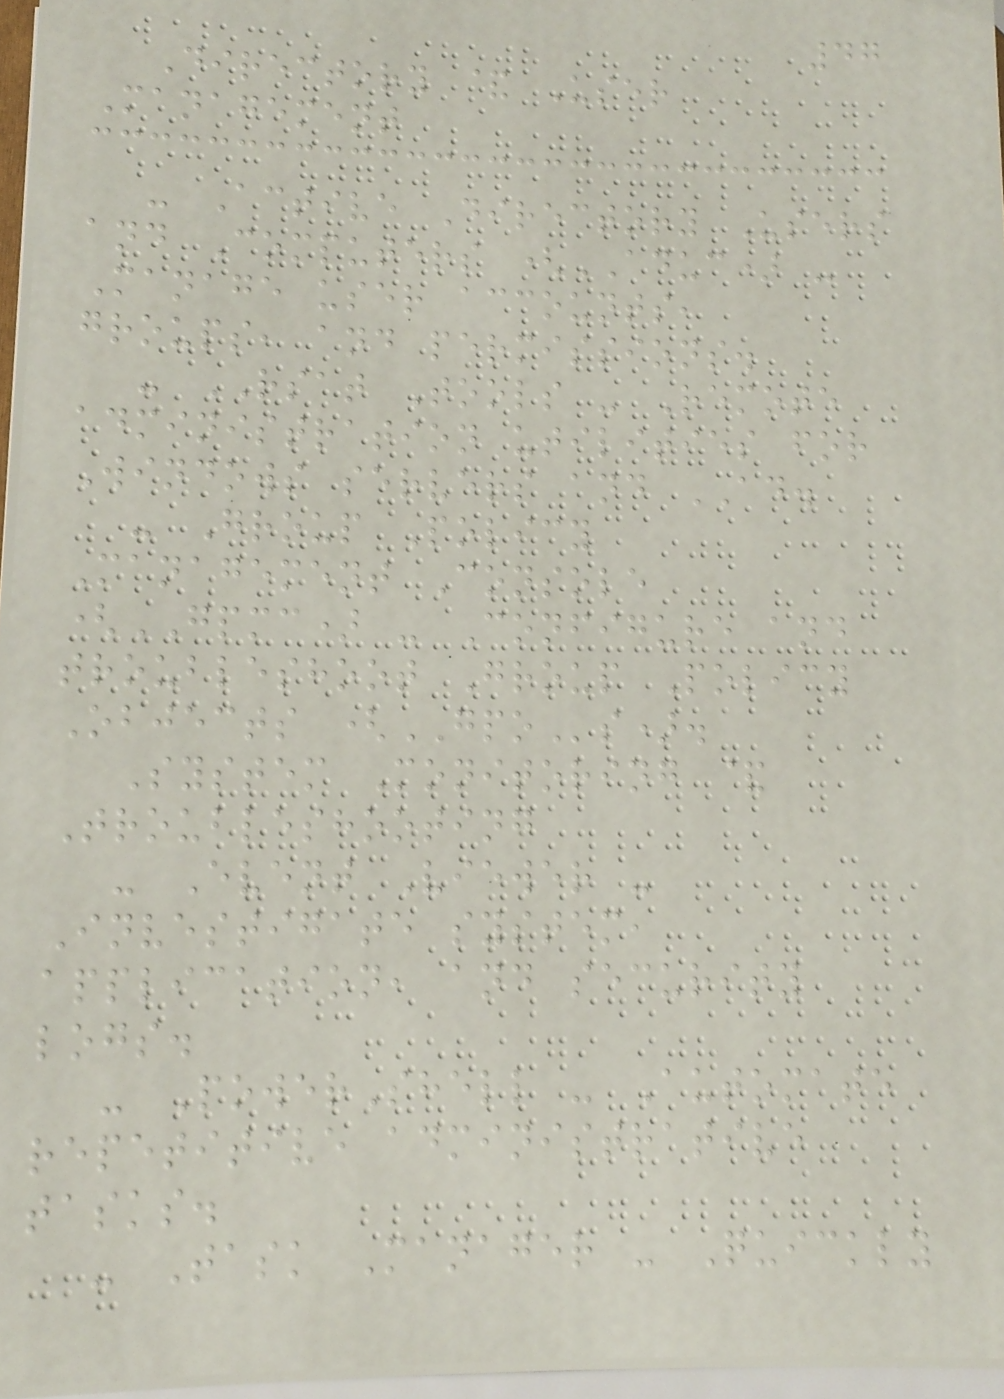47
Directory & User
Management
- Active Directory Users
and Computers (ADUC) -
Manage user accounts,
groups, and permissions.
- RSAT Tools - Remote
administration utilities for
Windows servers and AD.
- Group Policy
Management Console
(GPMC) - Configure and
troubleshoot Group Policy
Objects (GPOs).
System Monitoring &
Troubleshooting
- Event Viewer -
Investigate system,
application, and security
logs.
- PowerShell - Automate
repetitive administrative
tasks.
- Task Manager - Quickly
